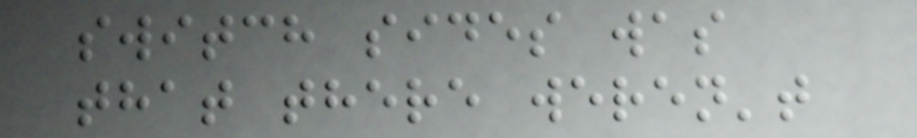switch sides was
that there weren't
